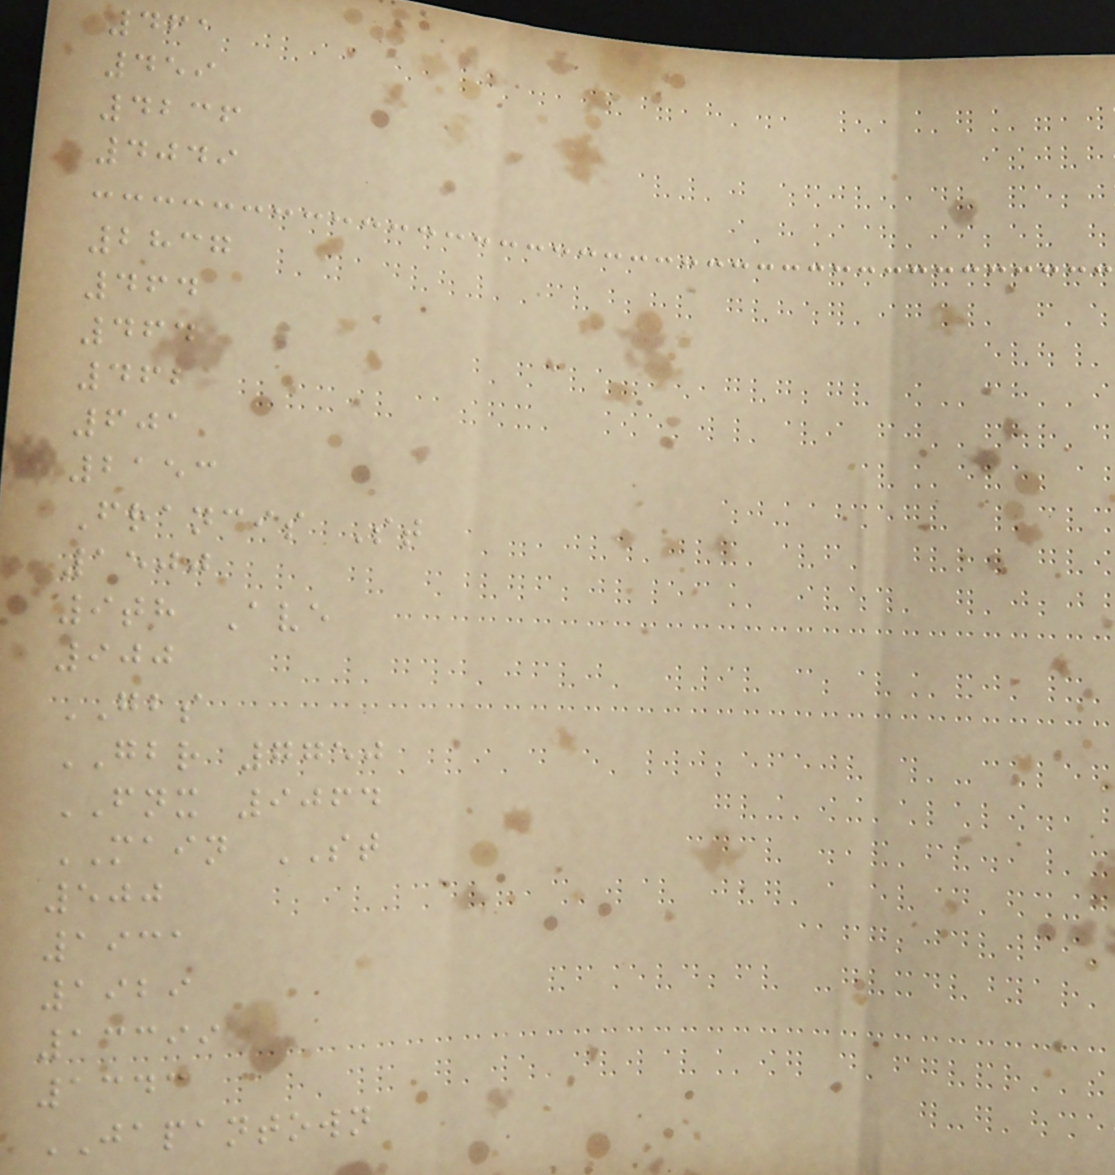461
459
4236
4049
2837
464
464
462
601
2153
Francis St
1500
9th Ave
900
GBS
GBR 7750
FNX 9064
MAIN ST
500
1931
1929
13399
1343
JAPANTOWN
